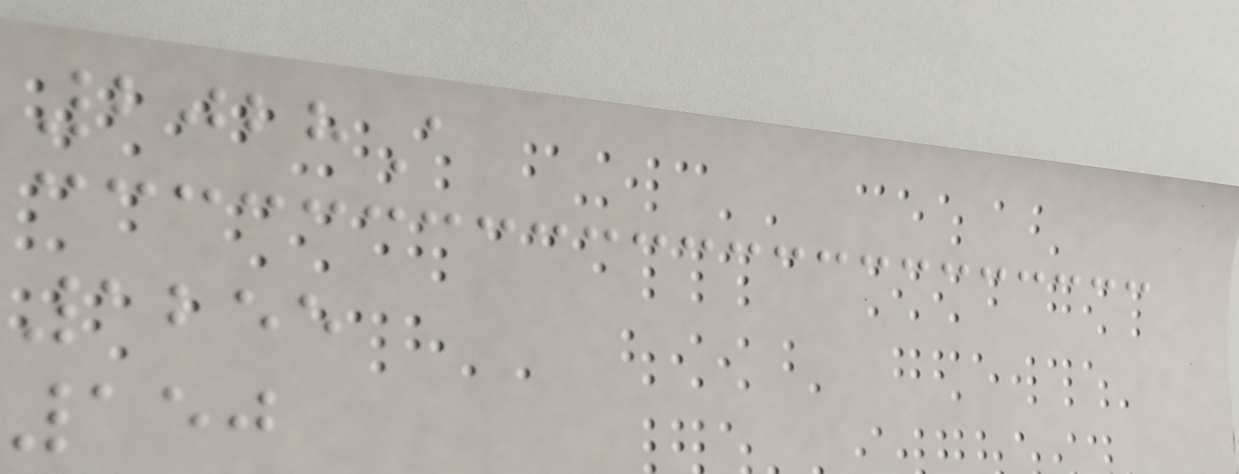2028A
1255
150
